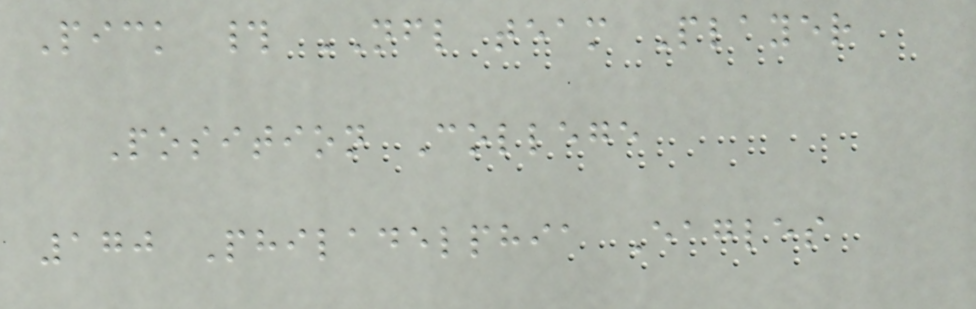Pick # NFL team Player
Position College
170 Philadelphia Eagles
